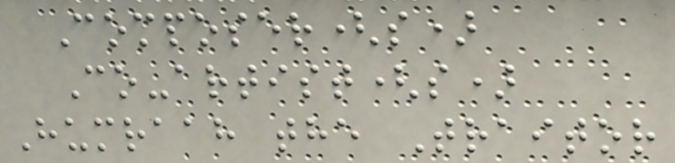Composer(s)
Co-artist(s)
Humraah the Traitor
